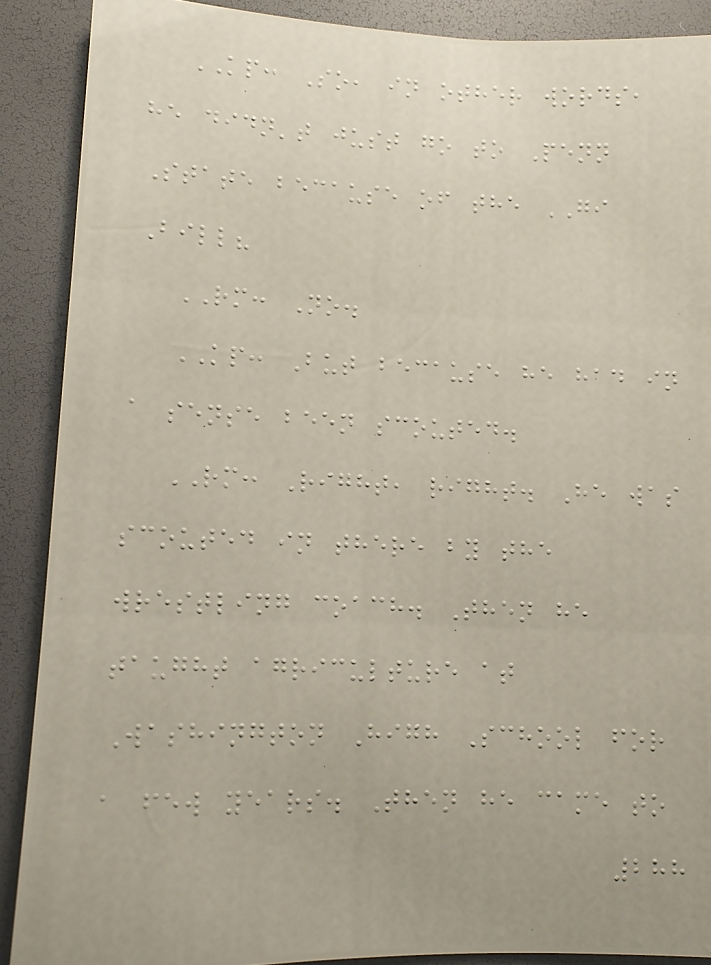KP: So, in other words,
he didn't just go to Penn
State because of the GI
Bill?
RM: No.
KP: But because he had in
a sense been scouted.
RM: Right, right. He was
scouted in there by the
wrestling coach. Then he
taught agriculture at
Washington High School for
a few years. Then he came to
288
